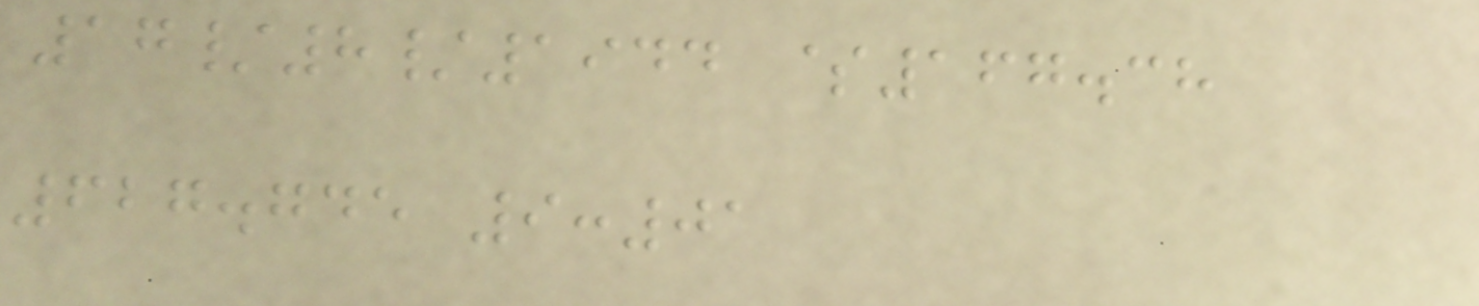17/8/1944 $167.38
627.745 9:01
